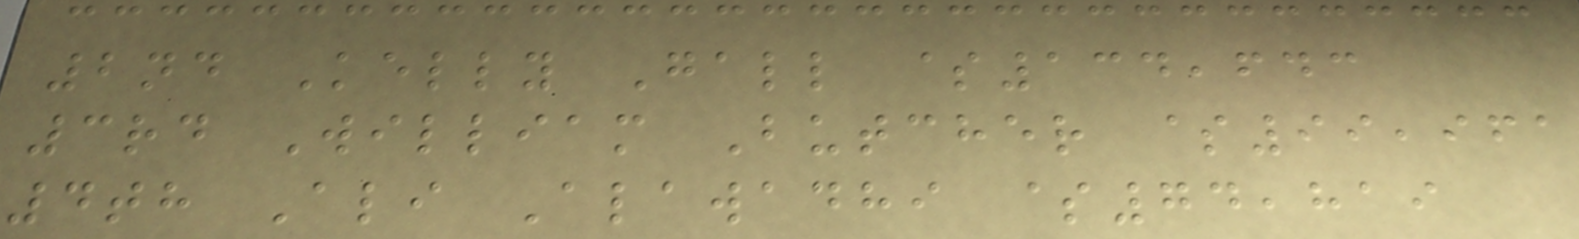2nd Kelly Gall $134,643
3rd William Butcher $99,961
4th Ali Alawadhi $74,819
